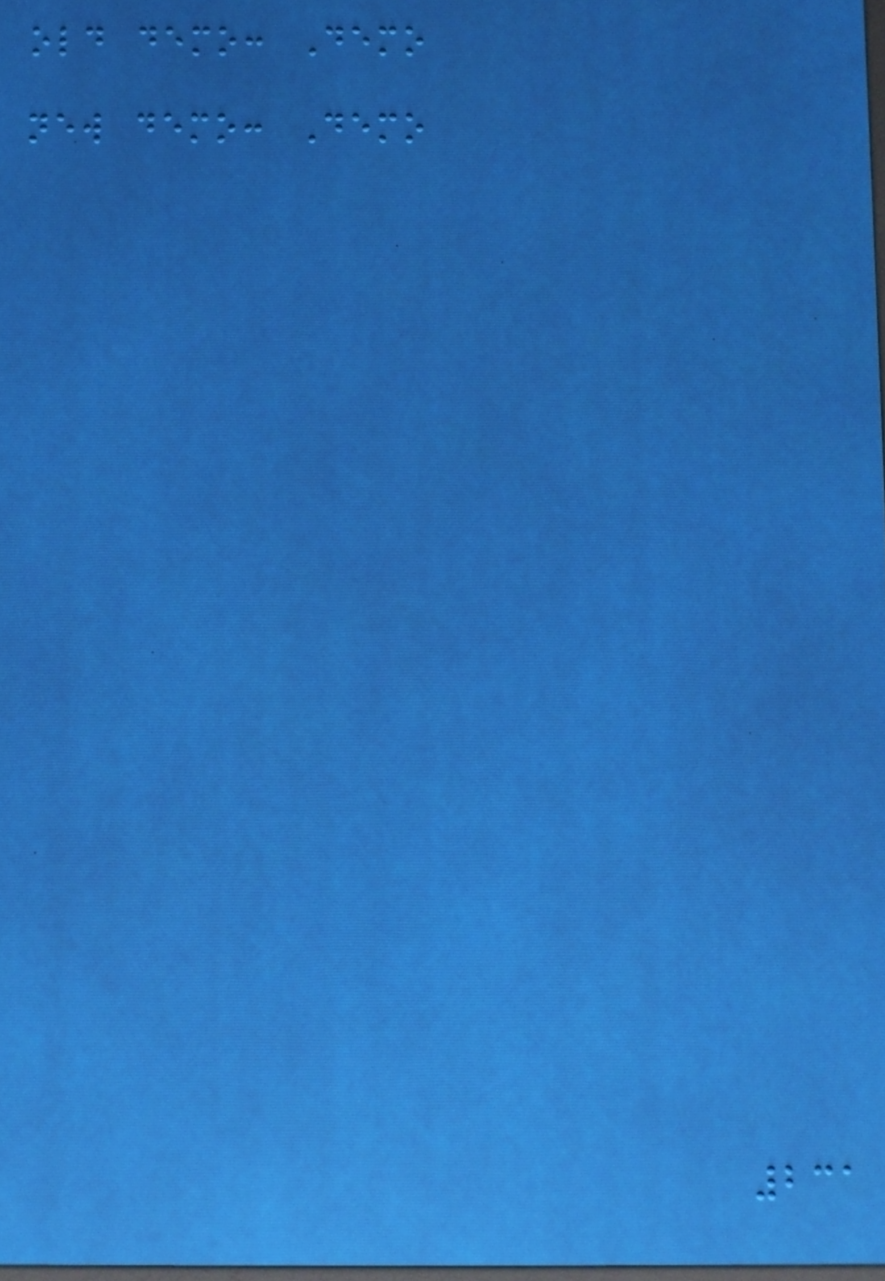old demo: Demo
new demo: Demo
231
